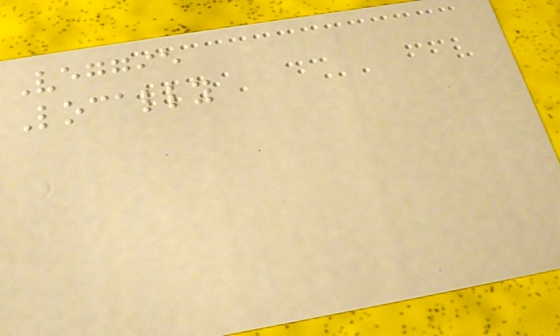Veggie
Locally
